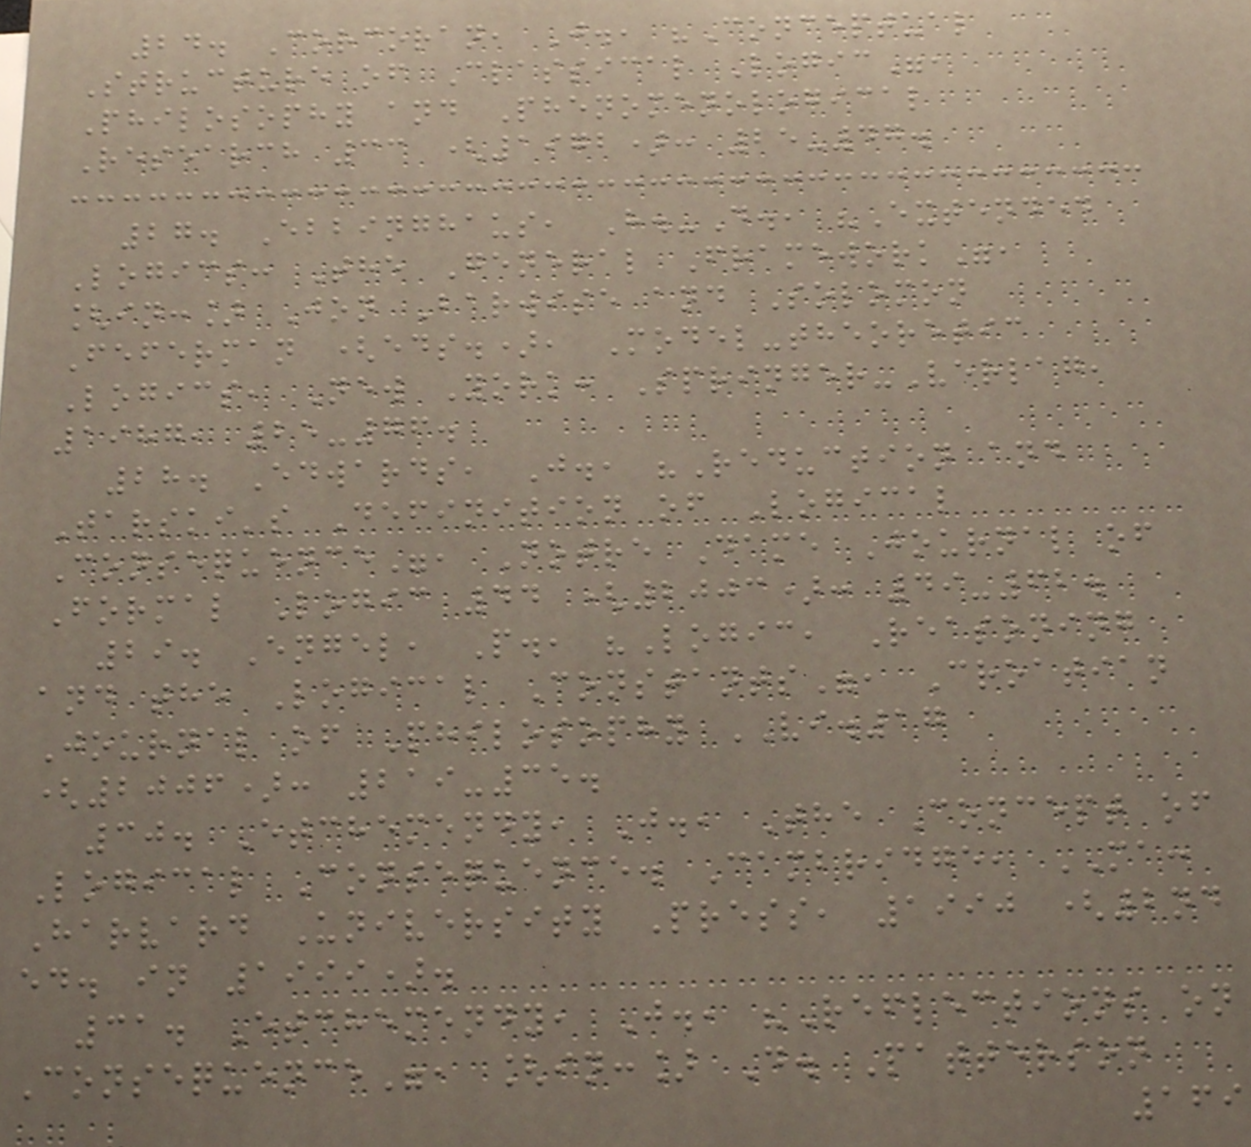24. Corcoran, J., "Conceptual
Structure of Classical Logic",
Philosophy and Phenomenological
Research 33 (1972): 25-47.
27. Ebbinghaus, H.-D., "Extended
Logics: The General Framework",
[in:] Jon Barwise and Solomon
Feferman (eds.), Model-theoretic
Logics, New York: Springer-Verlag,
1987, 25-76.
28. Edwards, J., "Reduction and
Tarski's Definition of Logical
Consequence", Notre Dame Journal of
Formal Logic 44 (2003): 49-62.
29. Engel, P., "Logic, Reasoning
and the Logical Constants", Croatian
Journal of Philosophy VI.17
(2006): 219-35.
30. Etchemendy, J., The Concept of
Logical Consequence. Cambridge, MA:
Harvard University Press, 1990 (2nd
ed. in 1999).
31. Etchemendy, J., "Reflections on
Consequence", [in:] D. Patterson
169
